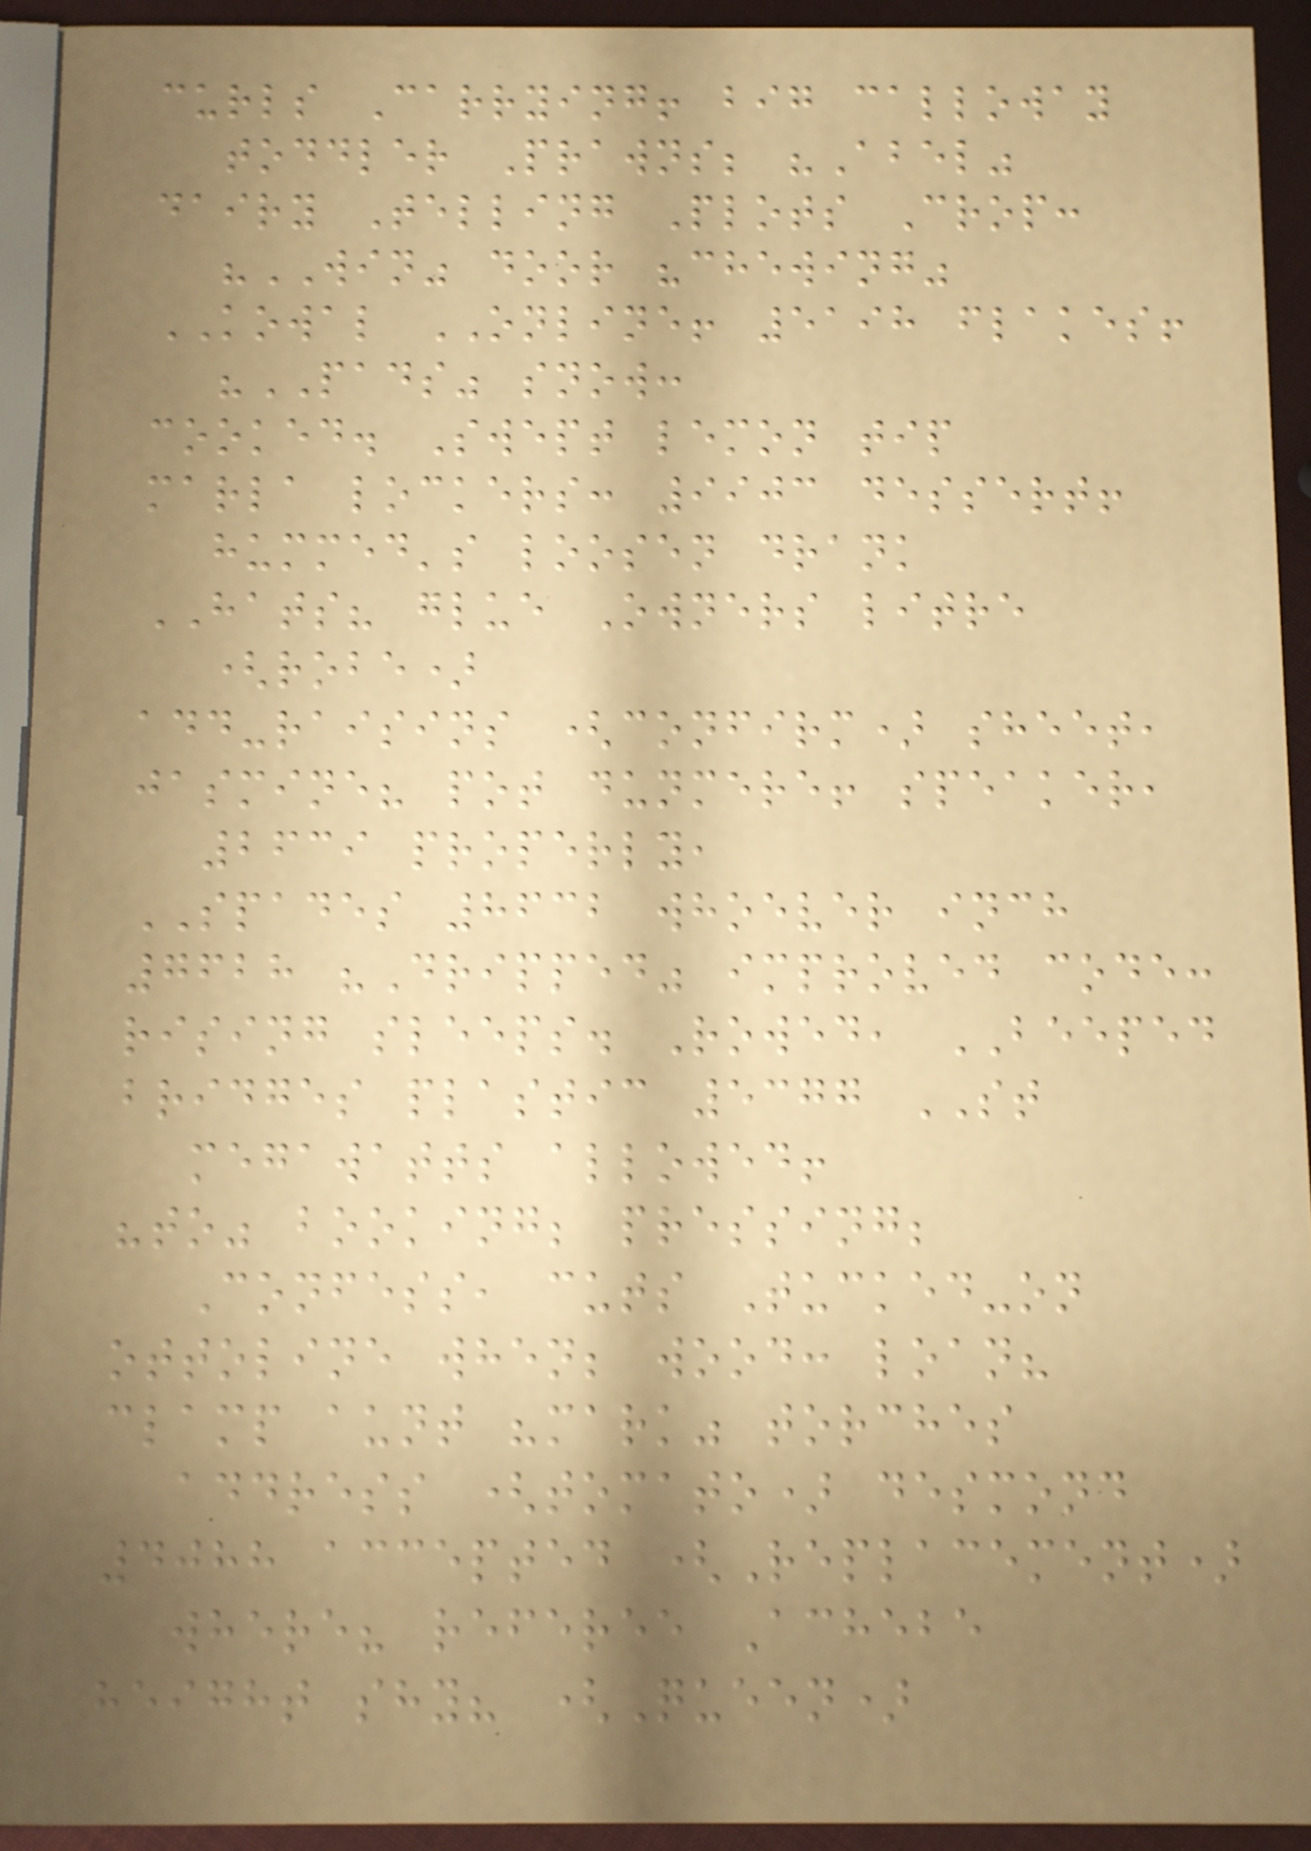curls Carrying! big calloway
toddler Prawns; "Abel"
dairy Telling Plots Crop:
"WIN" door "chewing"
KOWAL ONLINE! 5198 flakes!
"PADS" snow:
cooked. Swept lemon tip
marla lockers: 9903 dessert!
hummed's loosen drank
HATS? glue Owners litre
(robe)
add-raisins (confirm) sheet,
jasmine? pot dunmere! speaker,
2639 properly,
SPADES 8632 whoever inch
7628 "Dripped" improved code:
rising sleeps. Rowed, BEEPED
bridges plastic 5377 ST
megawatts allowed!
"to" booking; pressing;
Confess, cuts Tucked-on
ottoline when; wood: loan?
clamp aunt "mark" torches
address (tomato) desmond
4088 accepted (Replacement)
where? referee Achebe
height shy? (Queen)
